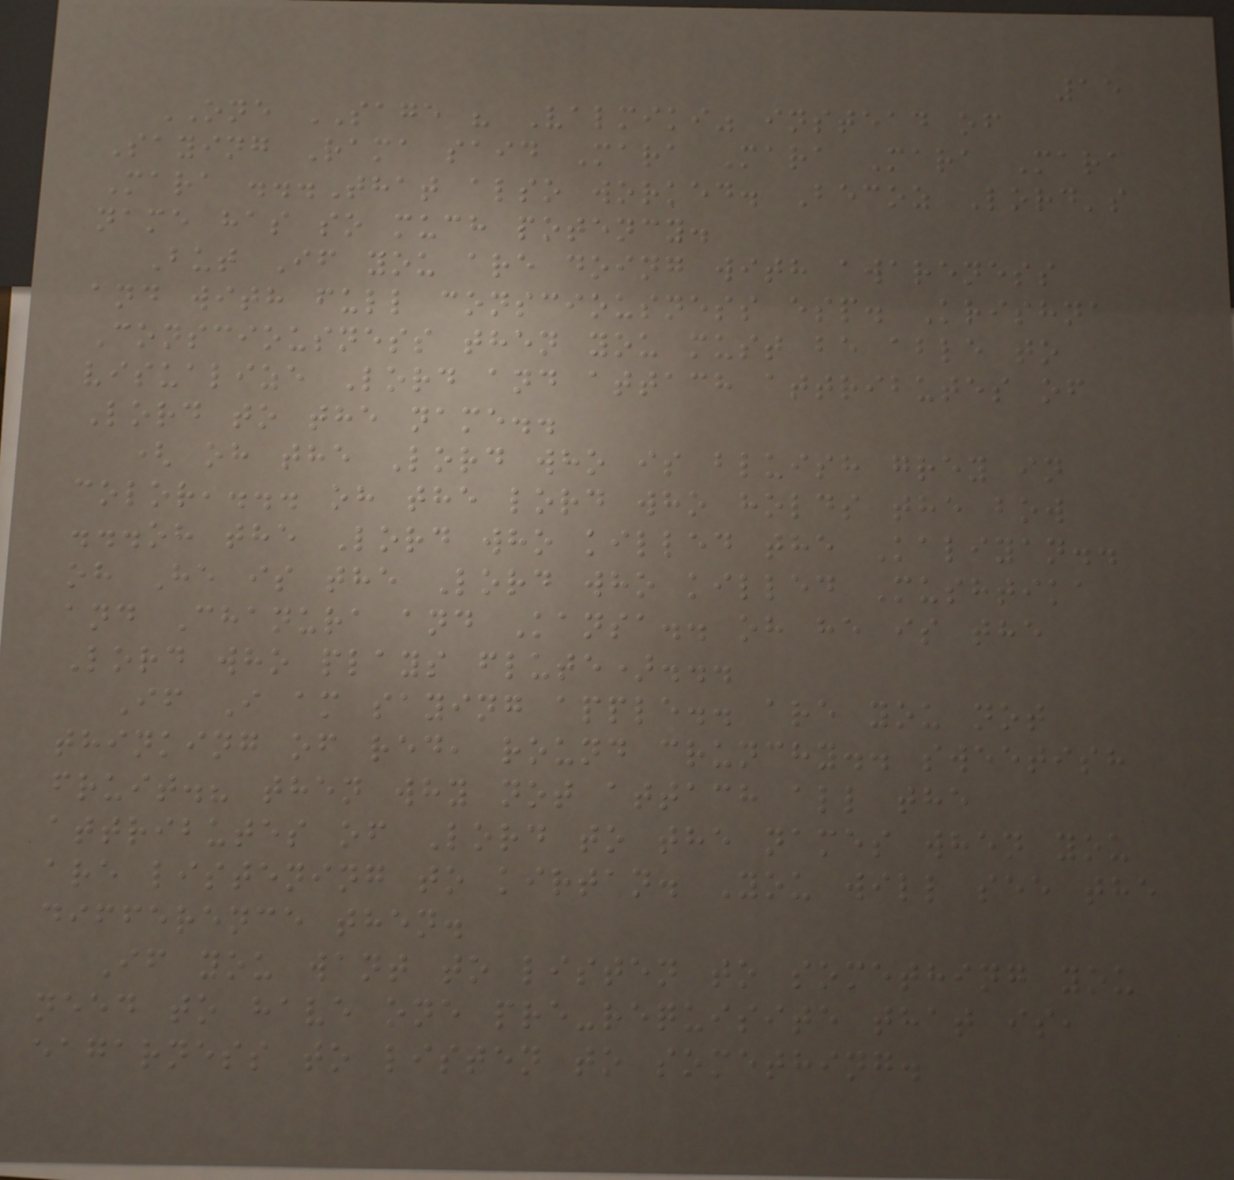15
ONE SAGE " Valmiki" instead of
Saying Rama said Mara Mara Mara Mara
Mara ...That also worked. Becoz Lord's
name has so much potency.
But If you are doing with awareness
and with full consciousness esp. Krishna
Consciousness then you must be able to
visualize Lord and attach attributes of
Lord to the name..
( oh the Lord who is bluish grey in
color,... oh the lord who holds the bow
...oh the Lord who killed the Kaliyan..
oh He is the Lord who killed Mushtika
and Chanura and Kansa.. oh he is the
Lord who plays flute)...
If I am saying apple.. are you not
thinking of red, round crunchy.. sweetish
fruit.? then why not attach all the
attributes of Lord to the names when you
are listening to kirtan. You will see the
difference then.
If you want to listen to something you
need to have one pre-requisite that is,
eagarness to listen to something.
